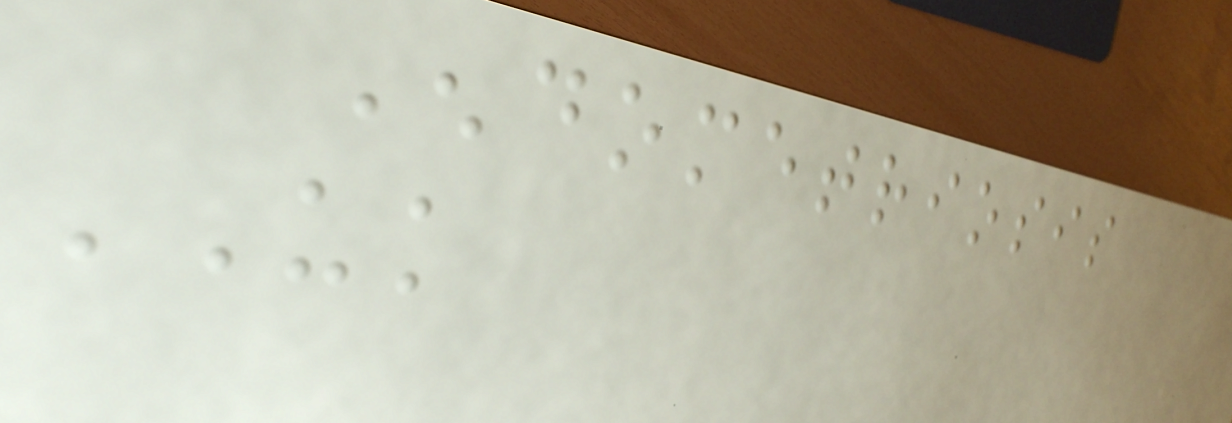Endometriosis
UK
